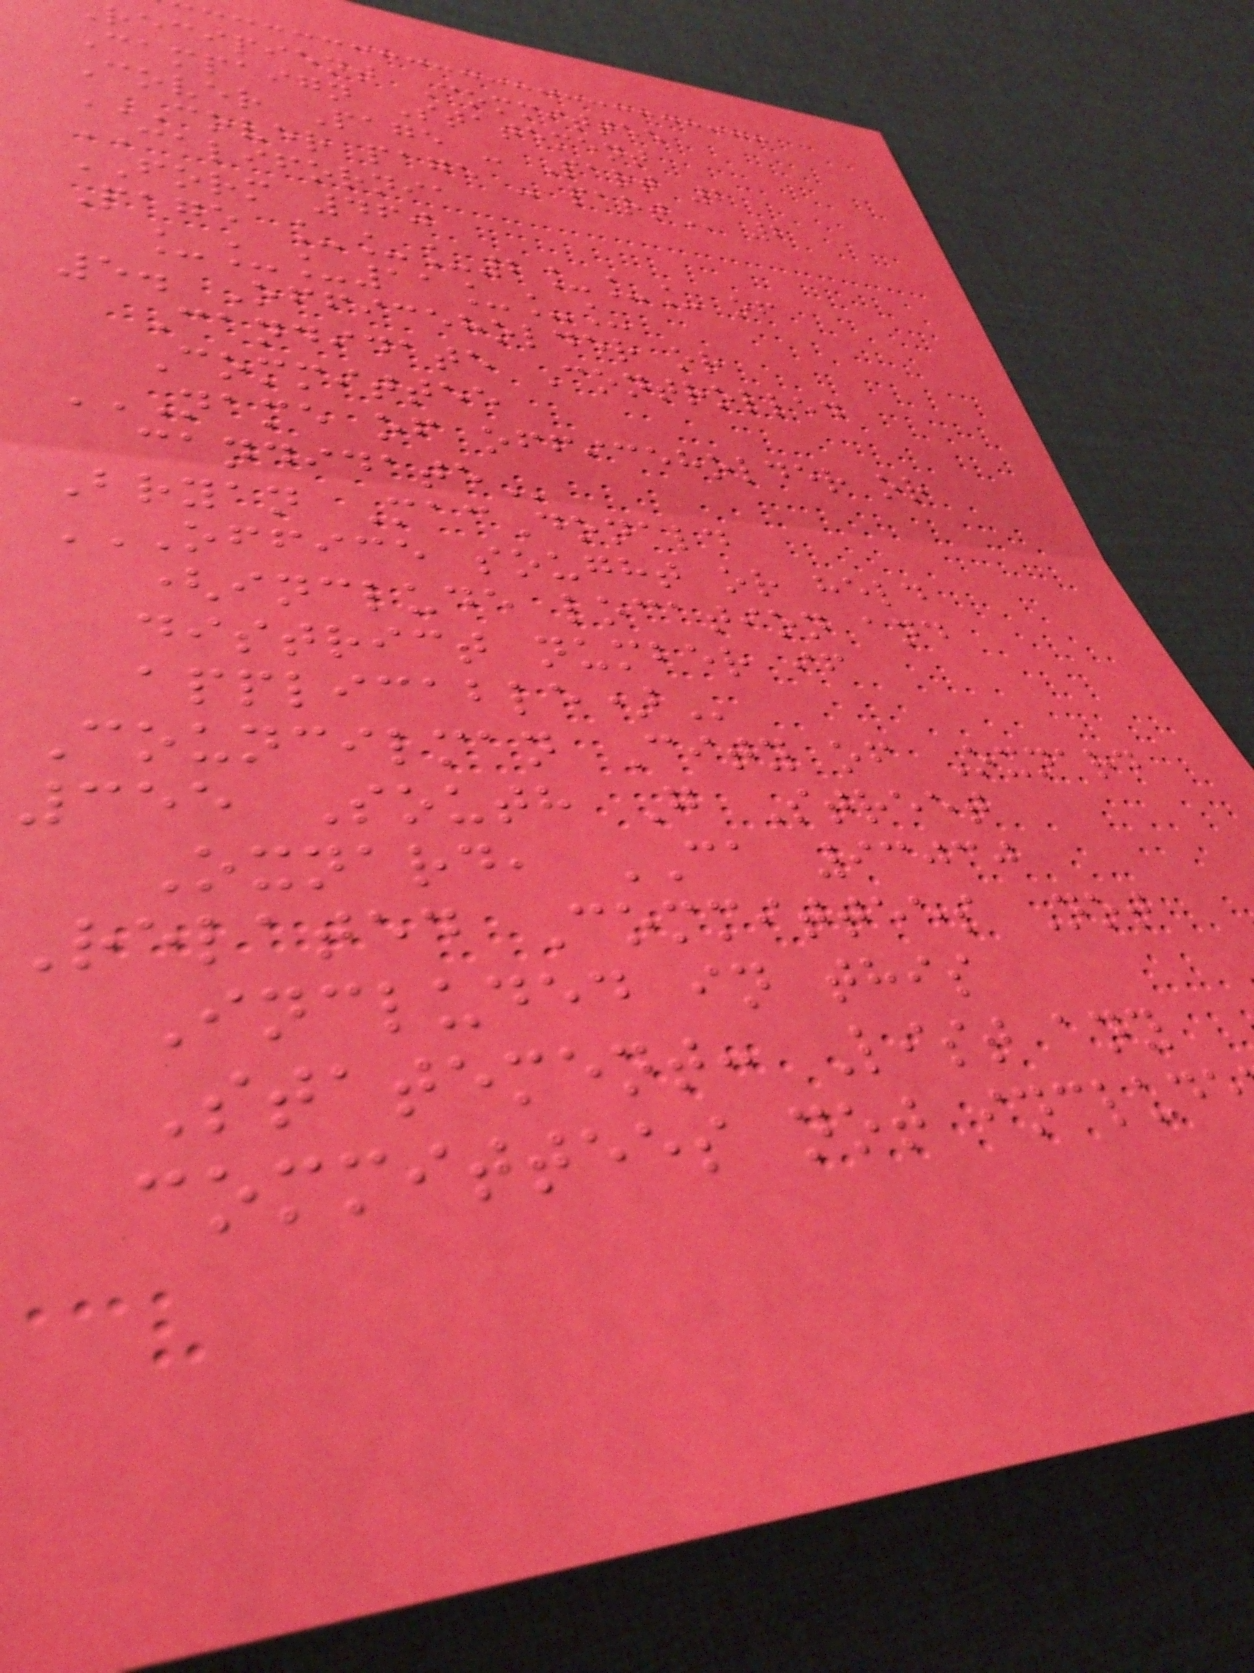recipient Committee
Campaign Statement
Cover Page - Part 2
COVER PAGE - PART 2
CALIFORNIA
FORM 460
Page ___2___ of
___11___
5. Officeholder or
Candidate Controlled
Committee
NAME OF OFFICEHOLDER OR
Bryan MacDonald
OFFICE SOUGHT OR HELD
(include location and
district number if
Councilman City of Oxnard
355 South G Street
Oxnard, CA 93030
Related Committees Not
Included in this
Statement: List any
committees not include
